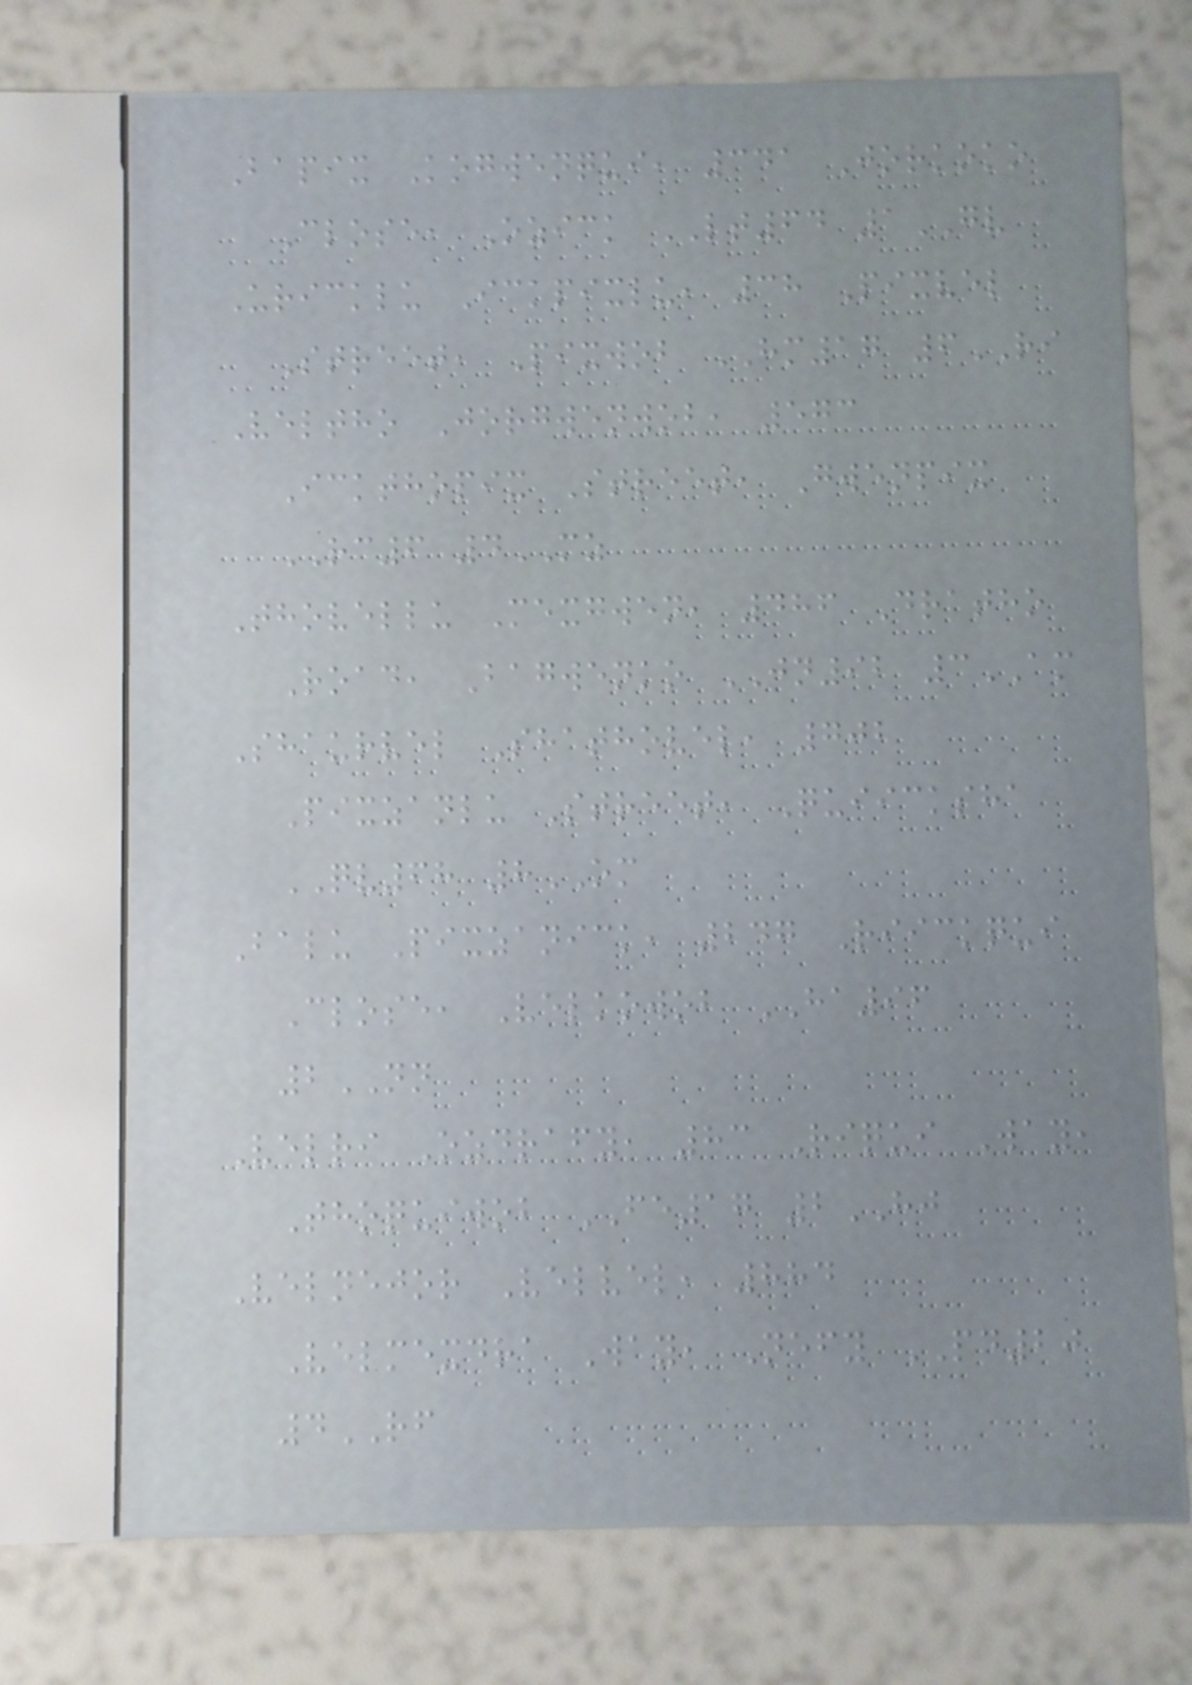Bapix Kogwenqui, 341 Jorkoko
Close, Ozick LT64 1GV
Uricklu Ickpixlu, 38 Pixvel
Street, Pixwob HM17 6RI
Veltho Jorgwenwob, 573
Ickthopix Street, Gwenpix
RC6 4MZ
Thovellu Mexgwen, 486 Dratho
Road, Bagwenko JN92 3AM
Shaurvel Shathovel, 702
Pixzanlu Street, Quiicksha
QV68 8OM
Balu Pixzanick, 247 Riickqui
Close, Velkowob HA96
2NN
Velri Ozdrafy, 83 Riqui Way,
Thoquiwob FE17 2HJ
Velnejor Velvel, 884
Velmexdra Way, Nefy PD20
4RF
